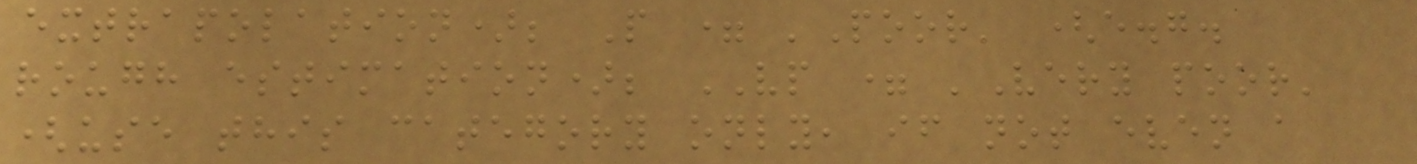extrapolation); P = 'Poor' (e.g.
rough estimation); VP = 'Very poor'
(use this category only, if not even a
